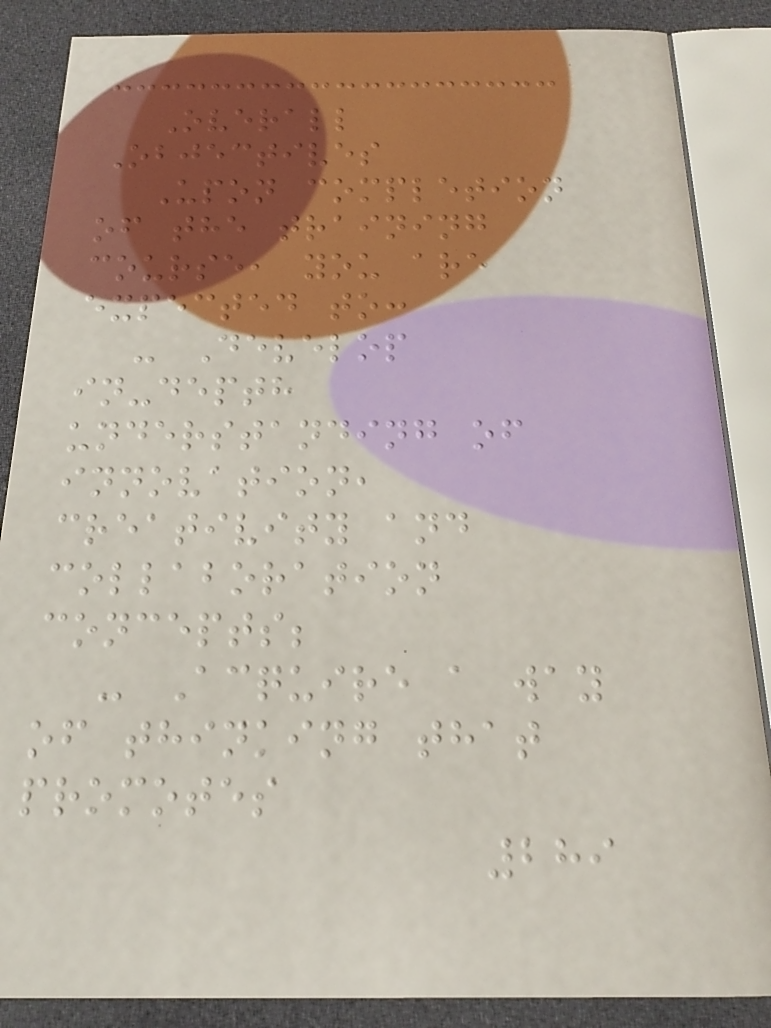Overall
Objectives
Upon completion
of the training
course, you are
expected to:
- Develop
in-depth
understanding of
innovation,
creativity and
collaboration
concepts;
- Acquire a way
of thinking that
promotes
289
